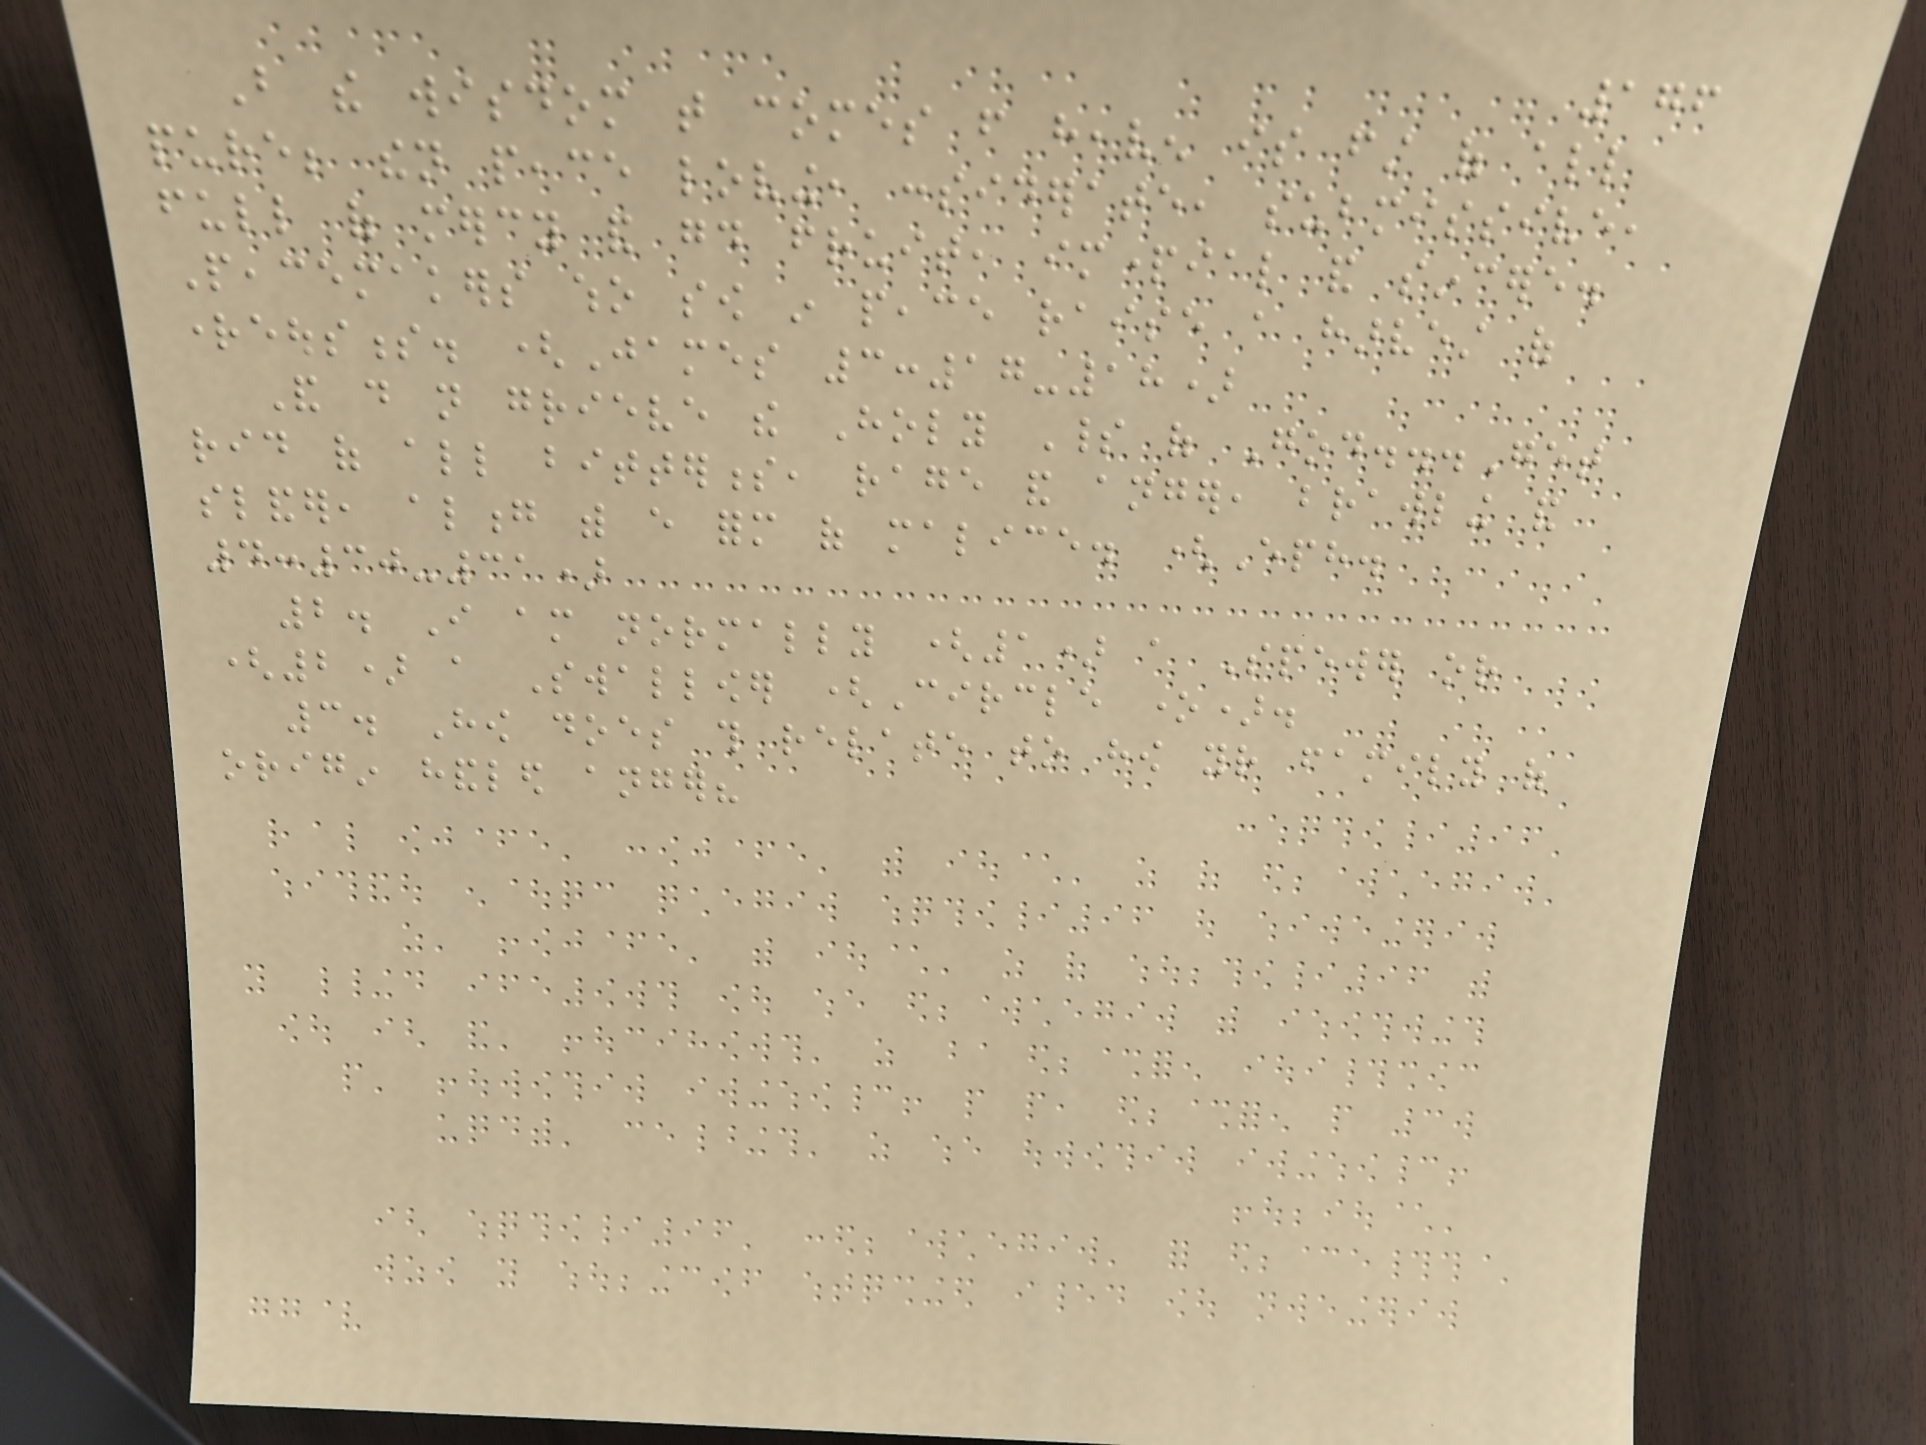176
But the wisdom that comes from heaven is first of all
pure; then peace loving, considerate, submissive,
full of mercy and good fruit, impartial and sincere.
Peacemakers who sow in peace raise a harvest of
righteousness. (James 3:17-18)
And do not grieve the Holy Spirit of God...Get
rid of all bitterness, rage and anger, brawling and
slander, along with every form of malice. (Eph.
4:30-31)
2. I am normally (1) a Spewer or
(2) a Swallower (Circle one).
3. How does this relate to how your family of
origin handled anger?
